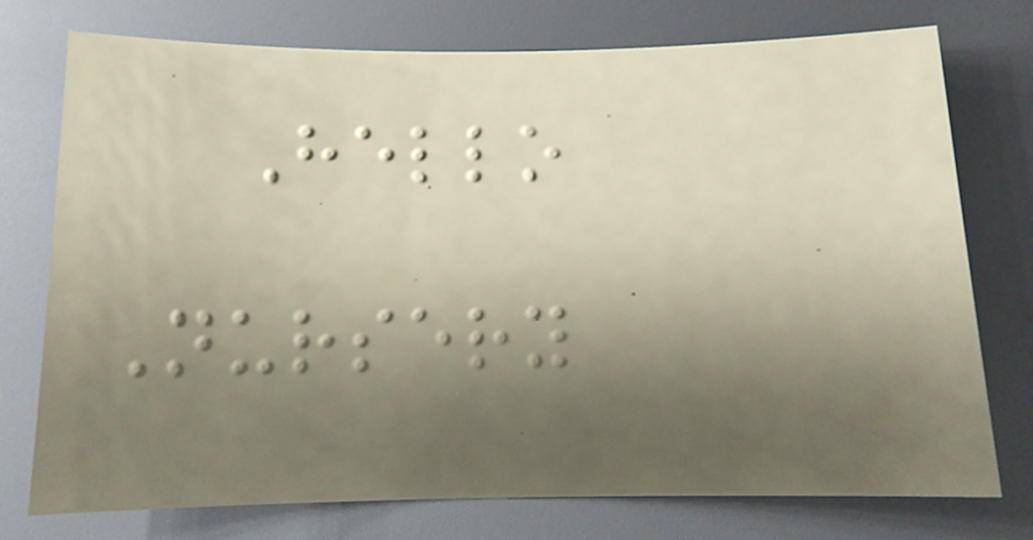Hello
Nursery
